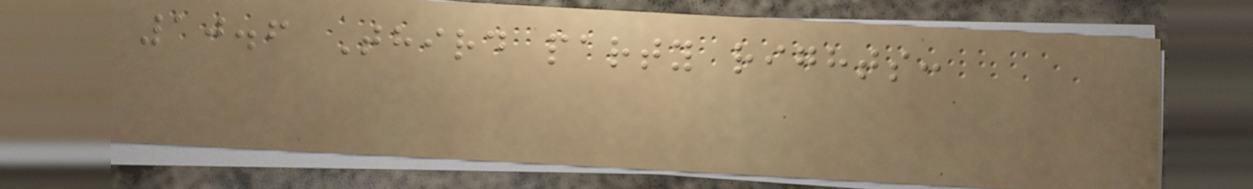10.6 Third party rights:
